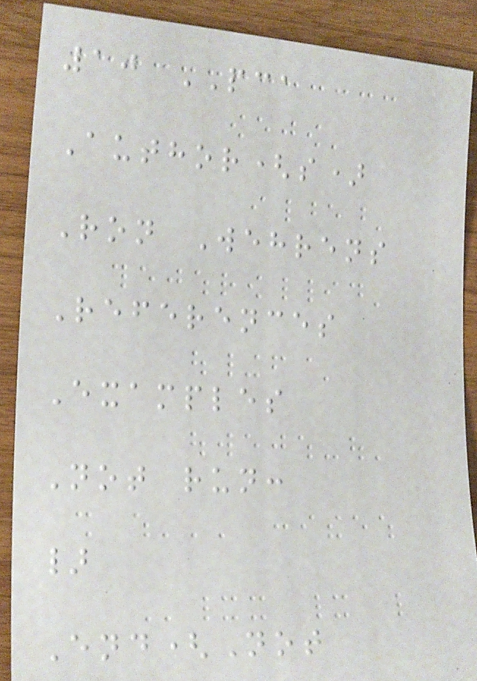10 PCA
Author(s)
Ron Wehrens
References
Examples
Not run:
}
End(Not
